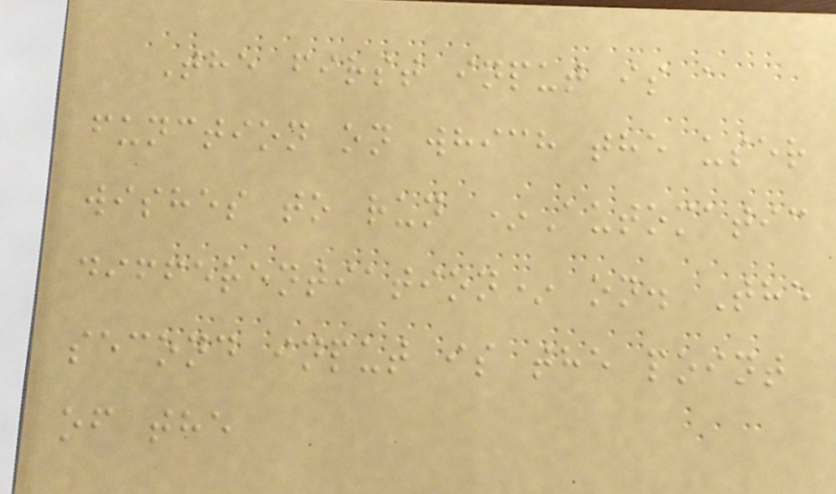The first input is a
function on which the user
wishes to run *Automatic
differentiation* on. The
second input is the point
of the
